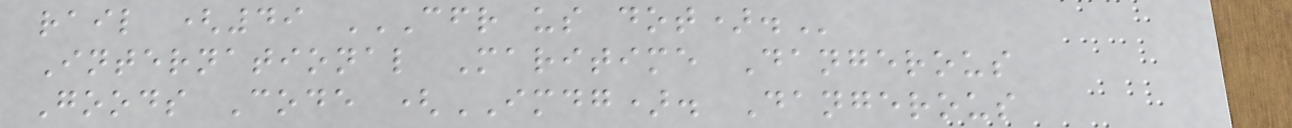rail (49 CFR US DOT).
International Maritime Dangerous
Goods Code (IMDG). Dangerous
